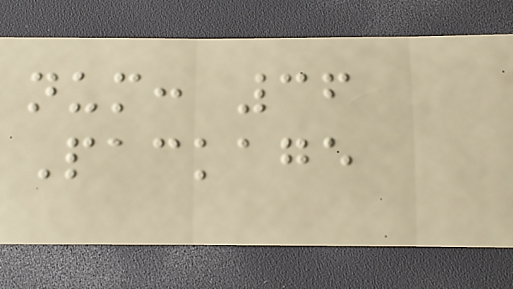num: 36
Package
